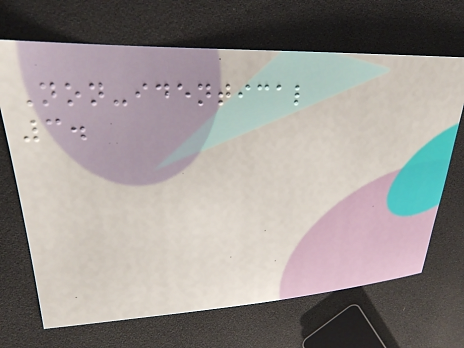Non-identical
3.
